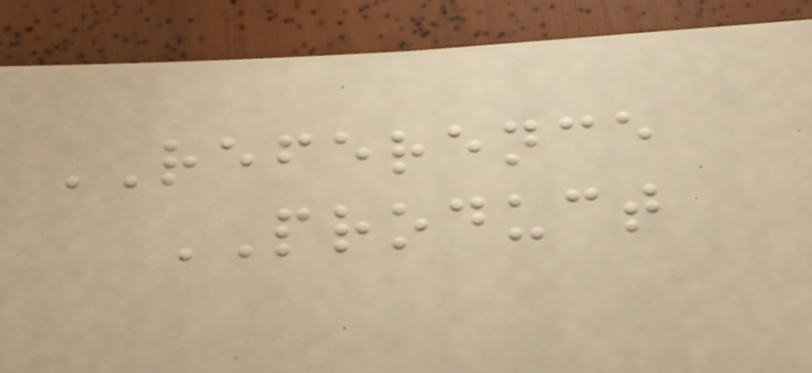REFERENCE
PRODUCT
